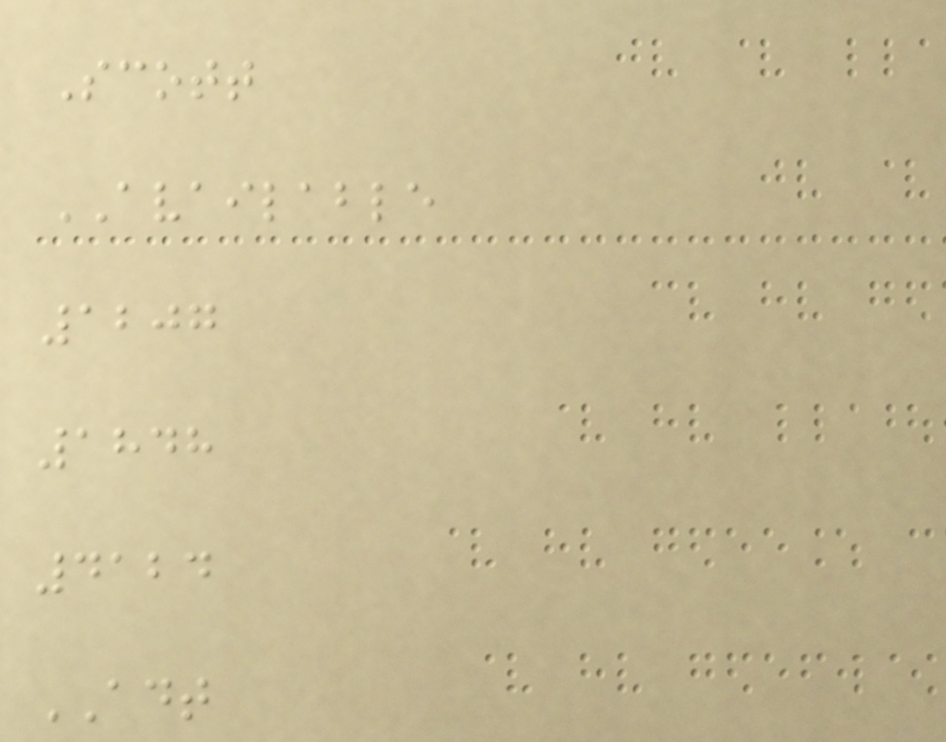Scott
AVAILABLE
1207
1848
4124
ADT
